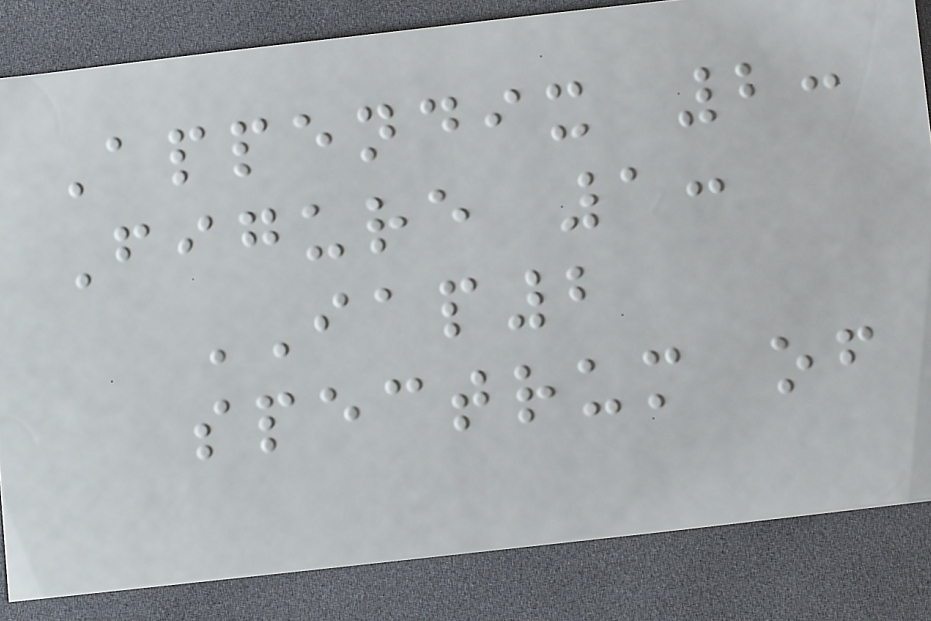Appendix 2:
Figure 1:
IAP2
spectrum of
